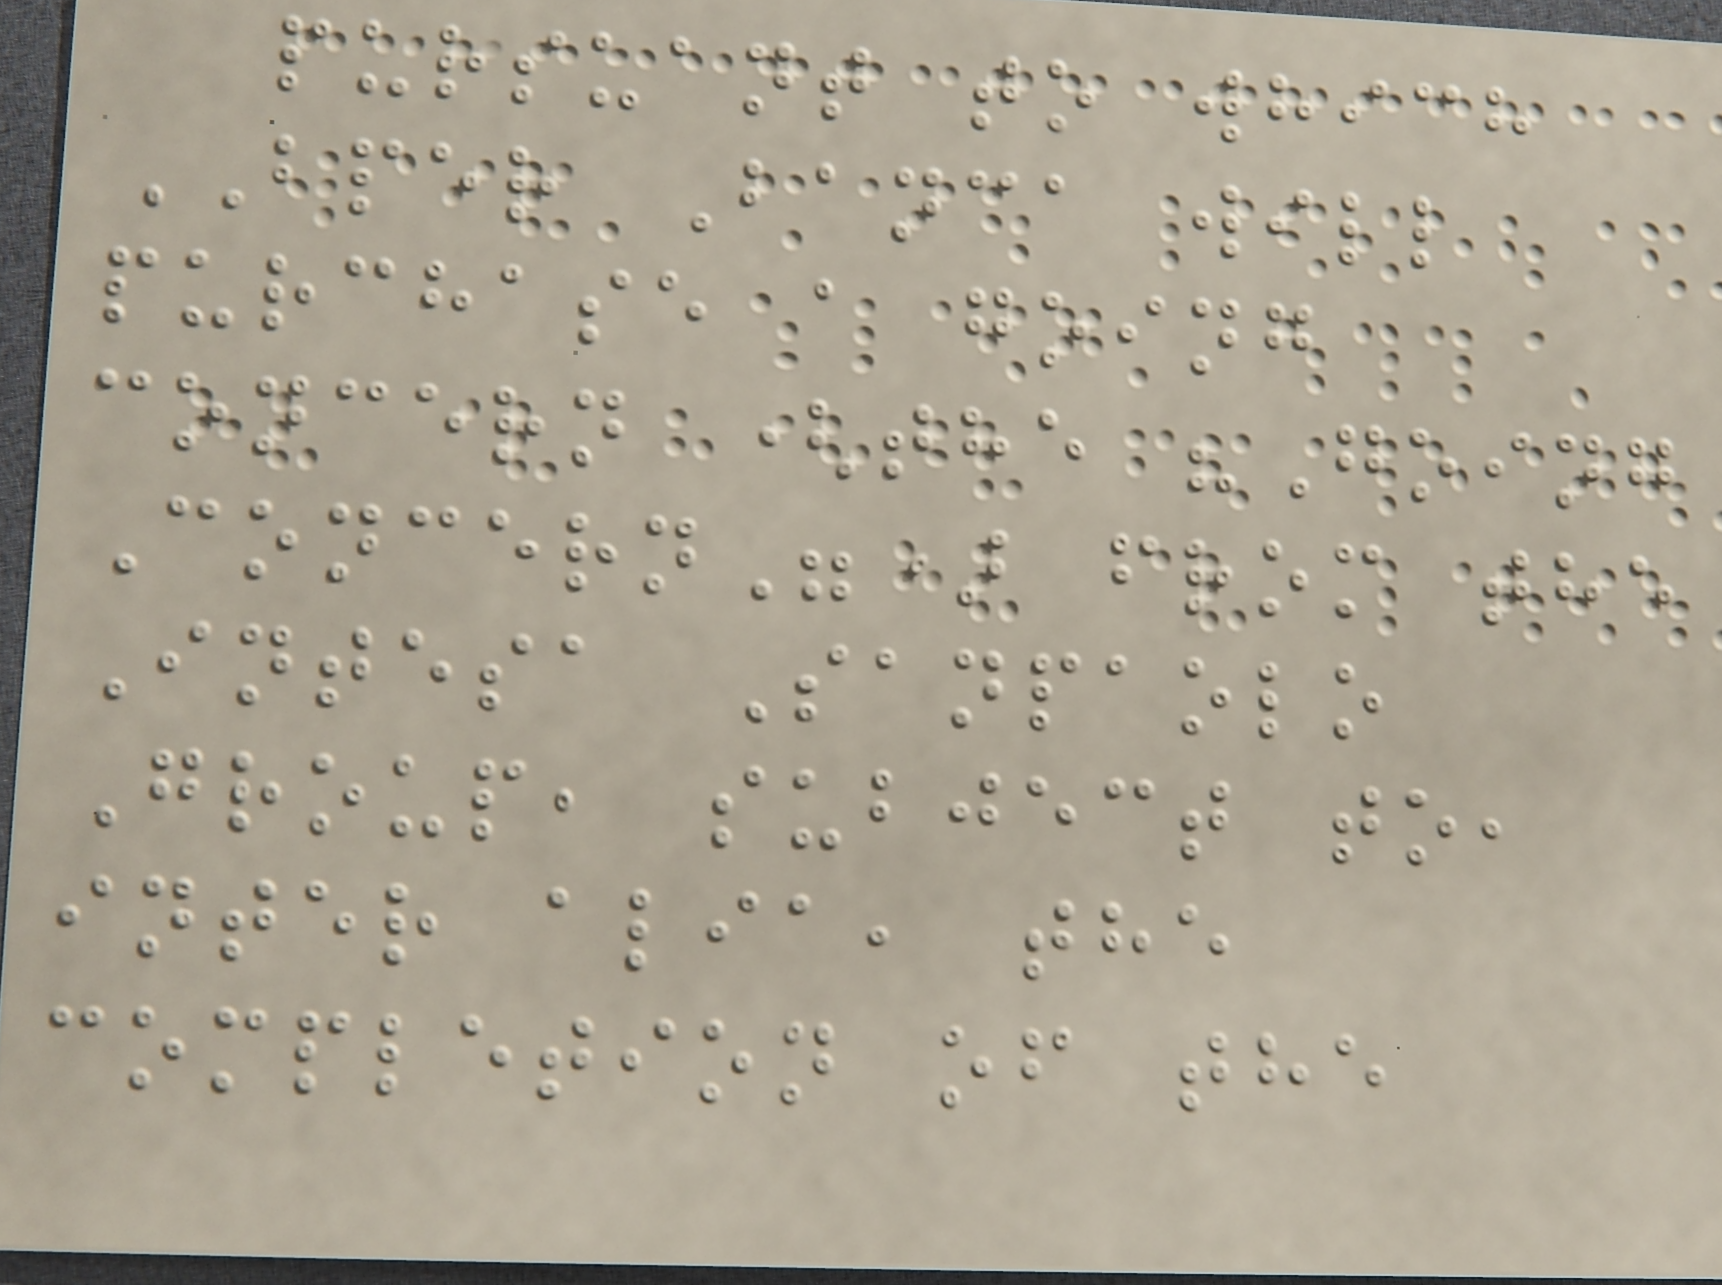pursuant to which
BPER Banca will
purchase a going
concern (the "Going
Concern") from the
Intesa Sanpaolo
Group, subject to,
inter alia, the
completion of the
